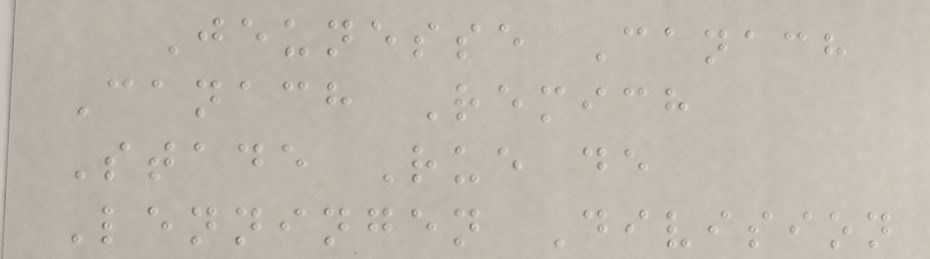Jeunesse Canach
Canach Remich
Stade Rue de
Lenningen Division
